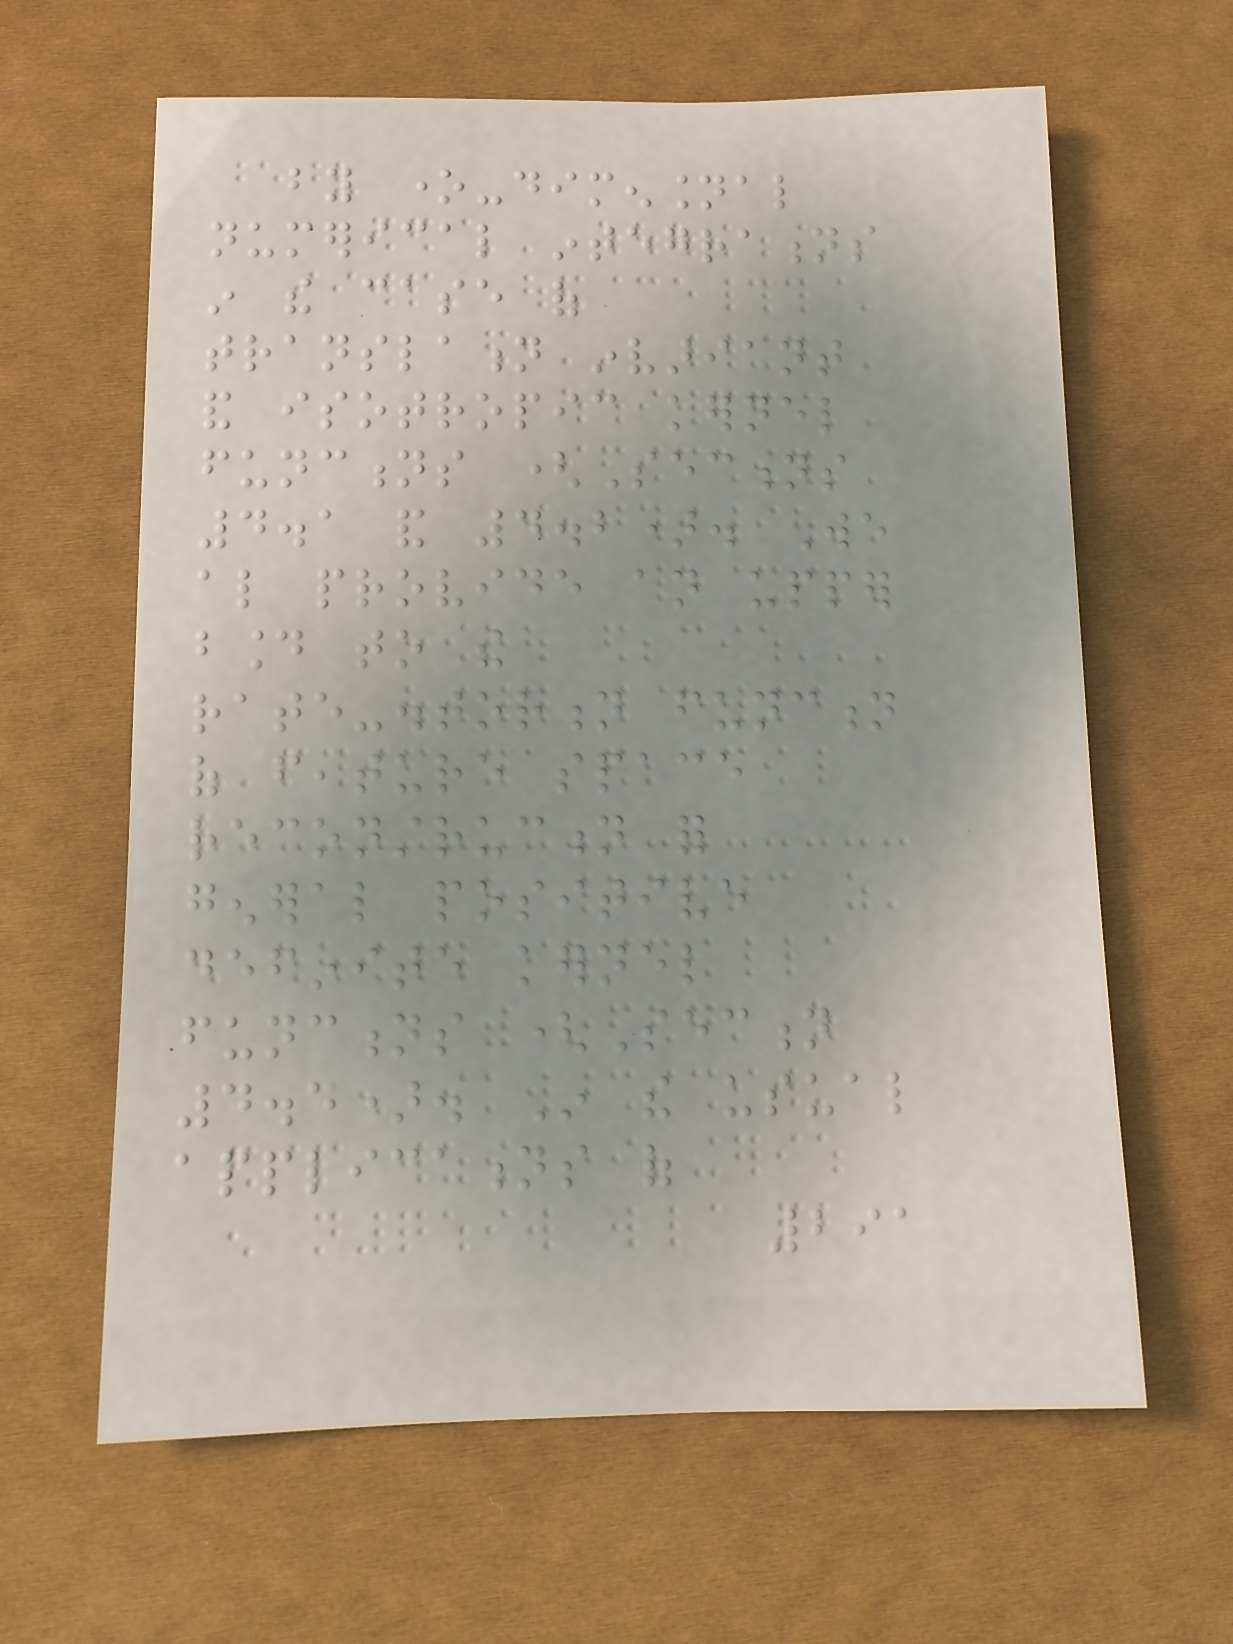by one-dimensional
numerical integrations
in the case of
translation invariant
and isotropic kernel
functions (Sections
4.1 and 4.2). We
also provide an upper
bound to the
rate-distortion function
of feature space
reconstruction for
general positive
definite kernel
functions (Section
4.4). In the usual
applications of
291
